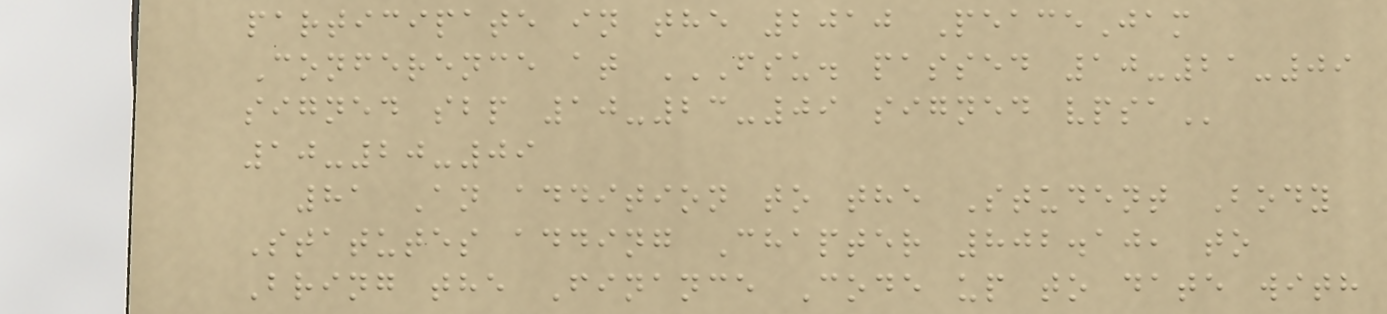participate in the 2010 PeaceJam
Conference at FSU. PASSED 10-21-09
SIGNED SBP 10-23-09 SIGNED VPSA
10-20-09
81 An addition to the Student Body
Statutes adding Chapter 802.10, to
Bring the Finance Code up to date with
